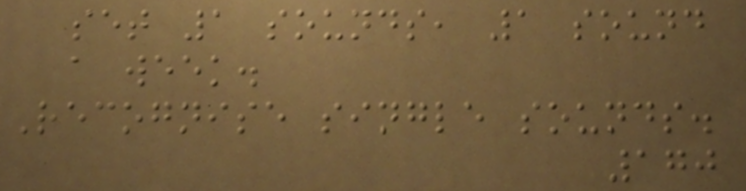set 1 sounds, 1 sound
a week.
Recognise single sounds.
170
